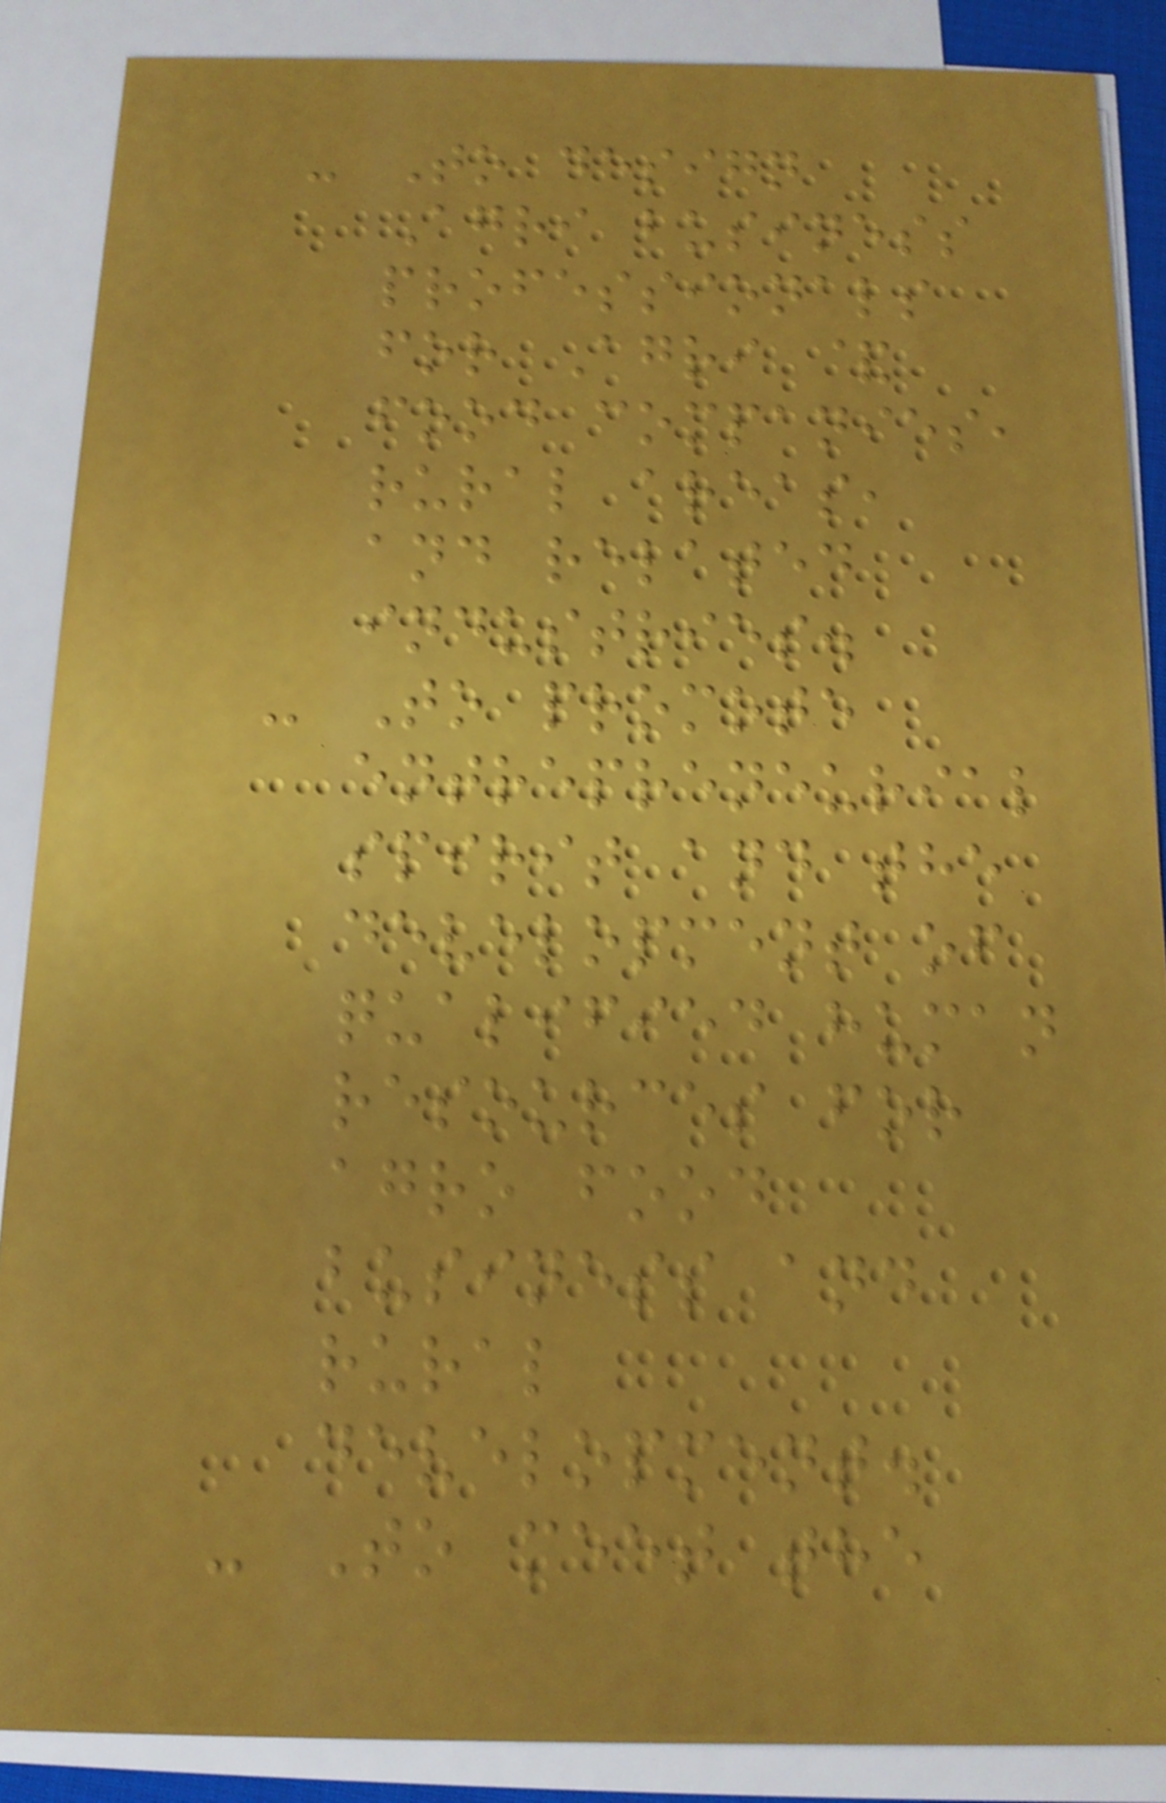- To design
Agri business
professionals
for Agri &
food companies,
rural areas,
and related
industries.
- To promote
entrepreneurial
spirit and the
development of
qualified human
resources for
agro food
business and
rural
development.
- To meet the
